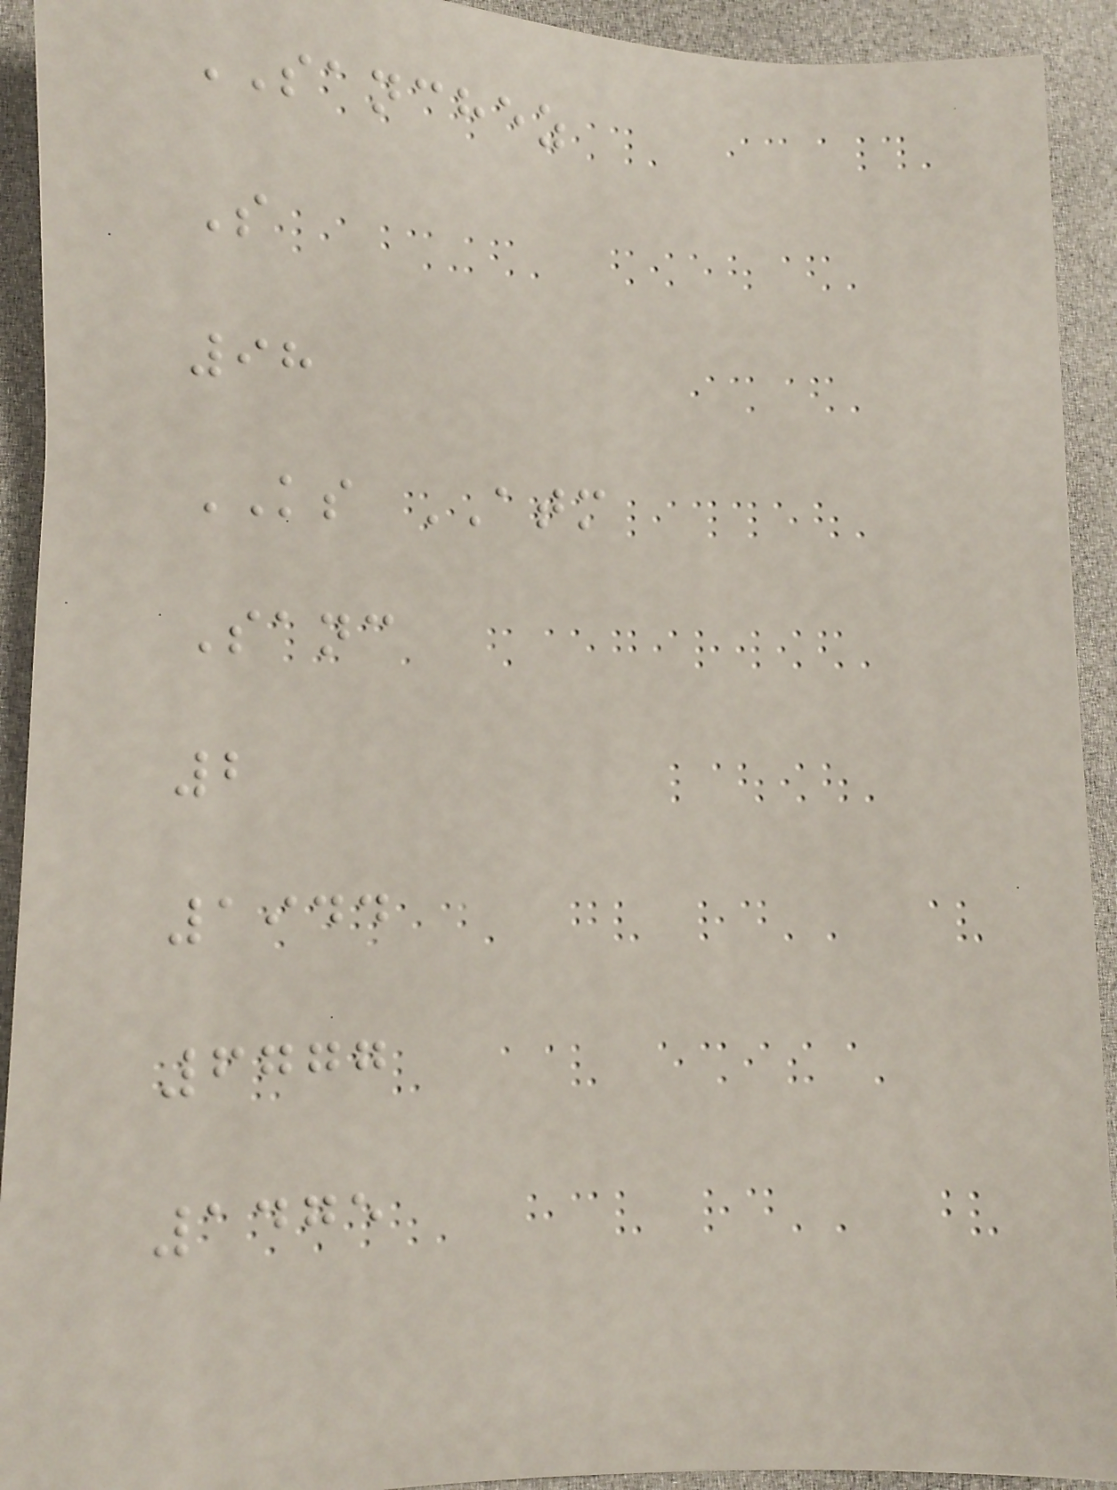SANCHEZ
S
98
KS ATM
Sanc
2
1944
6777
1475
